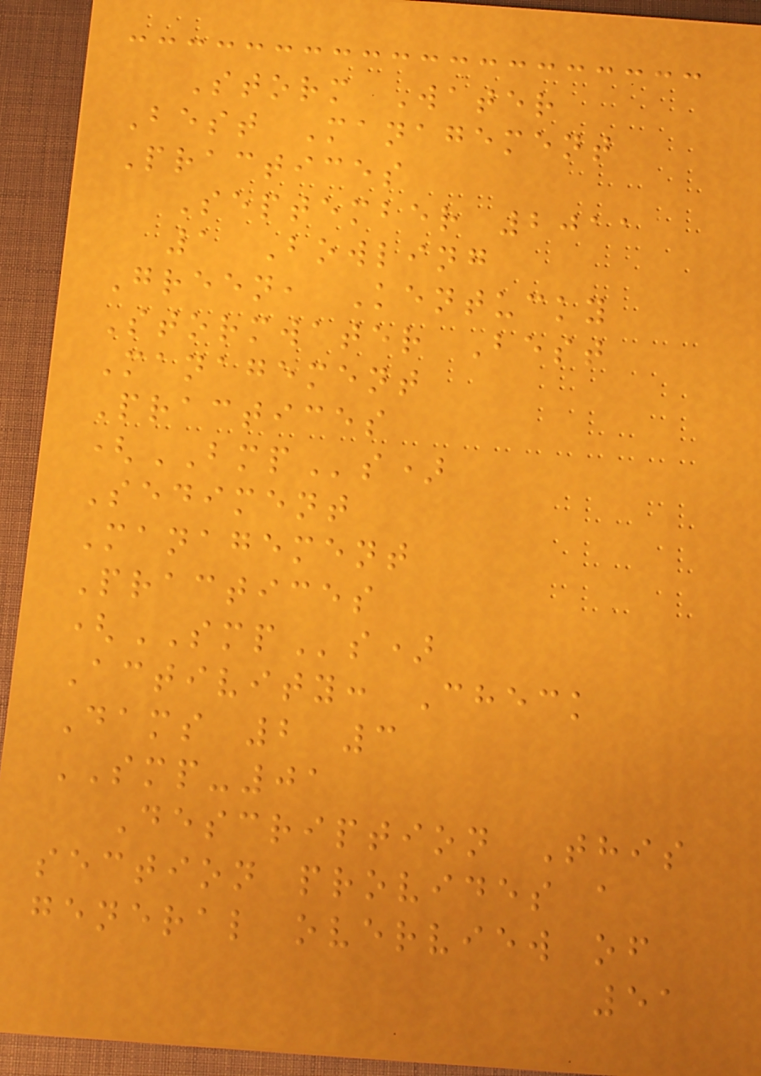Storm Water
Best Management
Practices
September 2011
1 Bowling
Green, Kentucky
Stormwater Best
Management
Practices
(BMPs)
Sediment
Management
Practices
(SMPs)
Activity: Check
Dams 2 3
SMP-01
Description This
section provides a
general overview of
51
